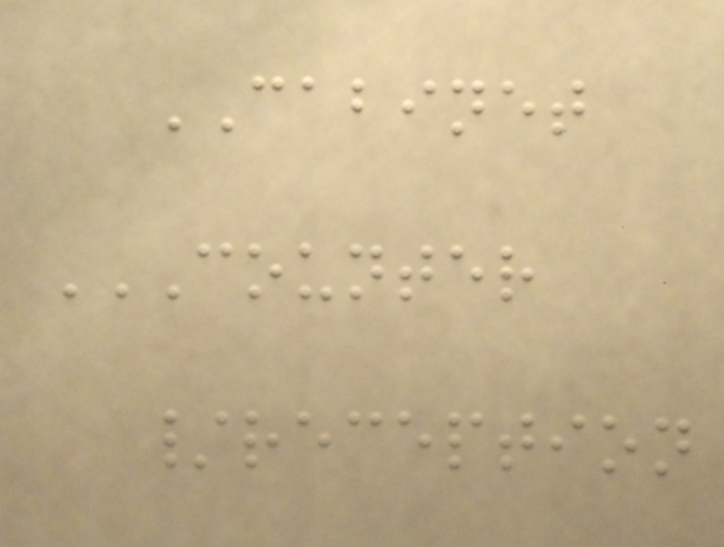CABINET
COUNTER
/RECEPTION
